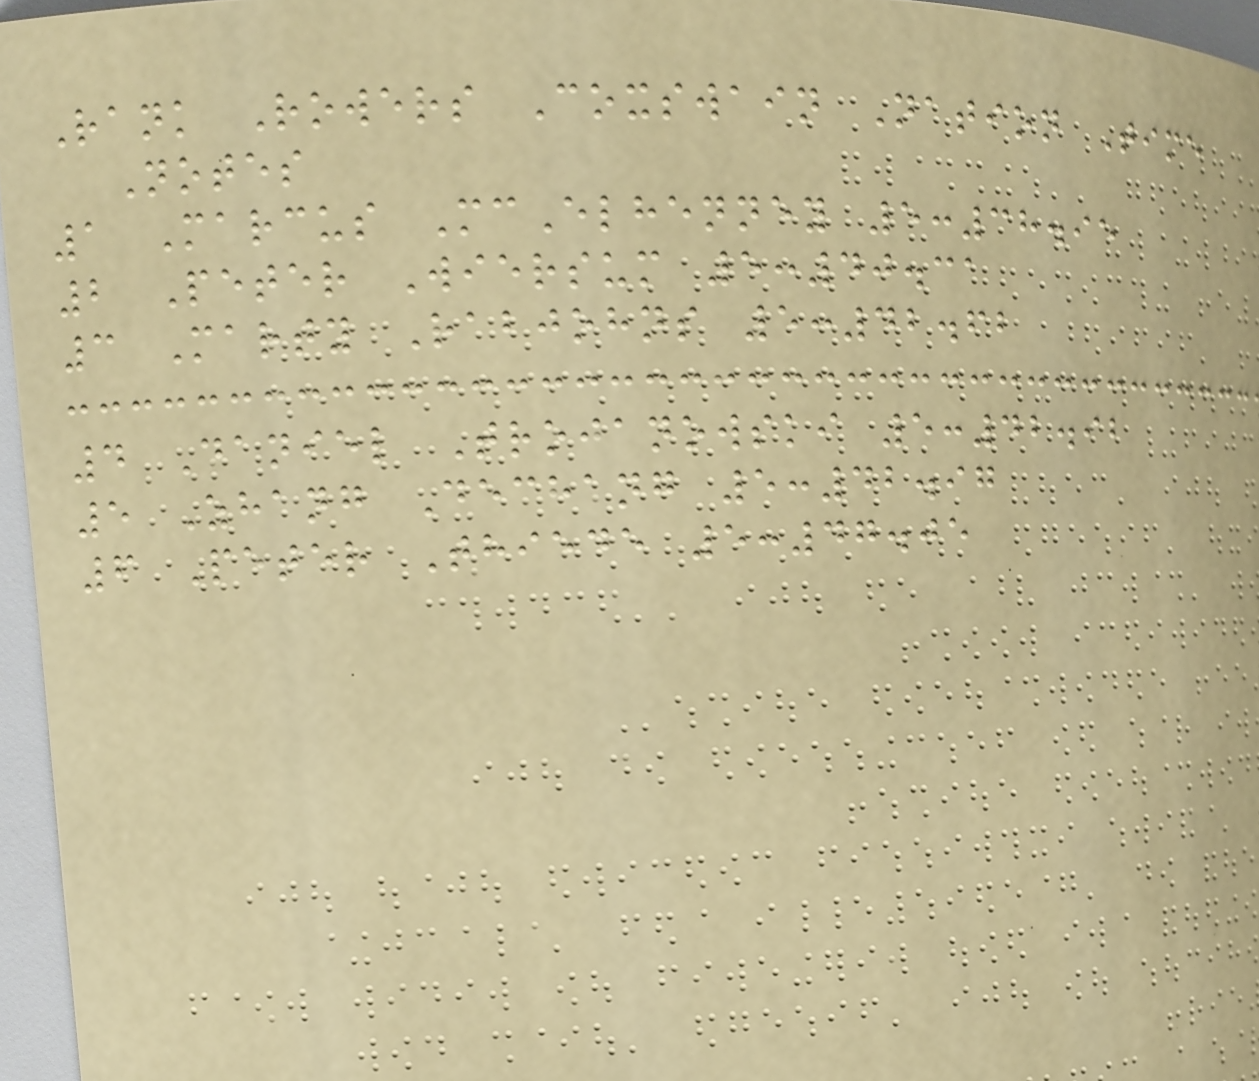Rank Rowers Coxswain Nation Time
Notes
1 Marcus McElhenney 5:38.95
2 Peter Wiersum 5:40.31
3 Marty Rabjohns 5:42.62
4 Daniel Trojanowski 5:42.92
5 Zhang Dechang 5:42.97
6 Peter Thiede 5:47.05
